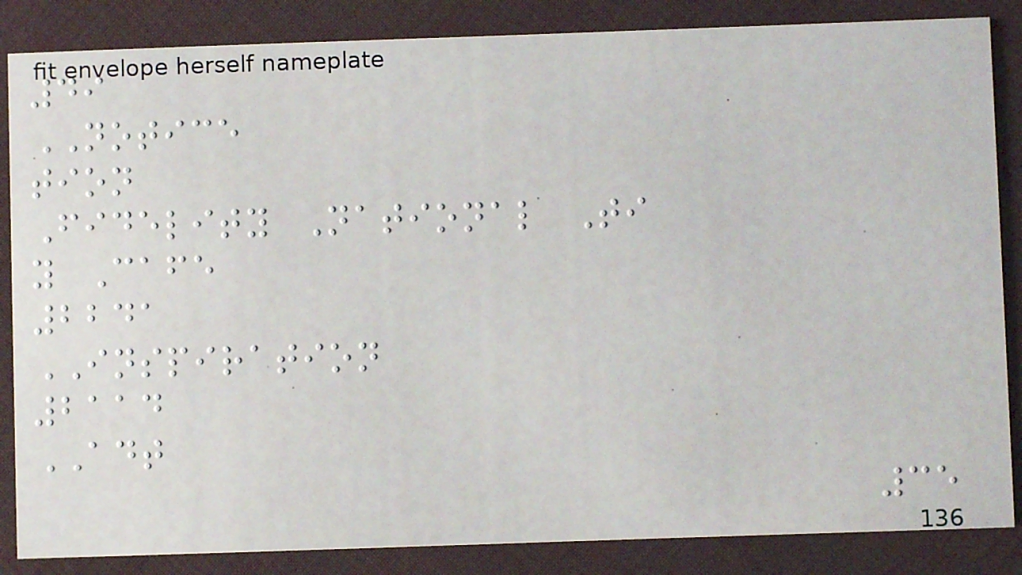49
NOTICE
tion
Fidelity National Ti
y Cafe
2241
INSPIRATION
2114
ADT
35
